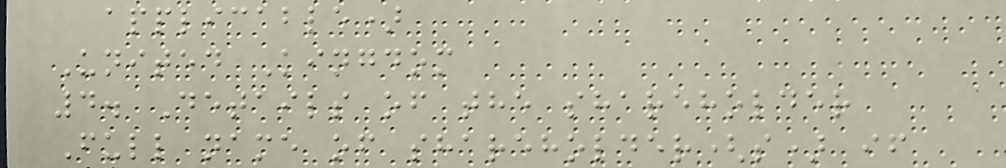applicable)
United Kingdom
4. Details of the shareholder
Full name of shareholder(s) if
